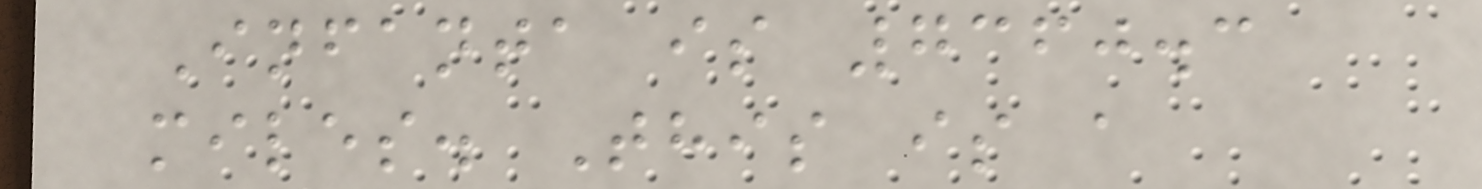Infanta is 7360.3
miles. This is a
